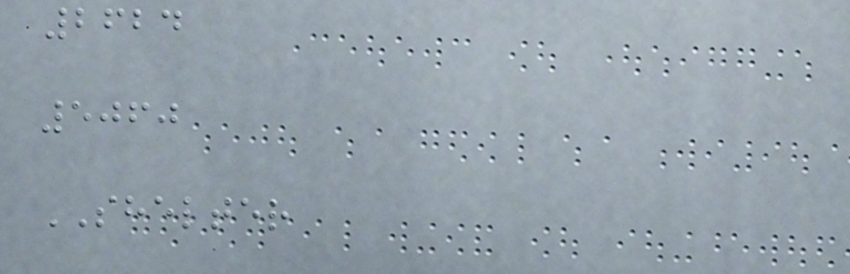2624
5060
SHELTER
